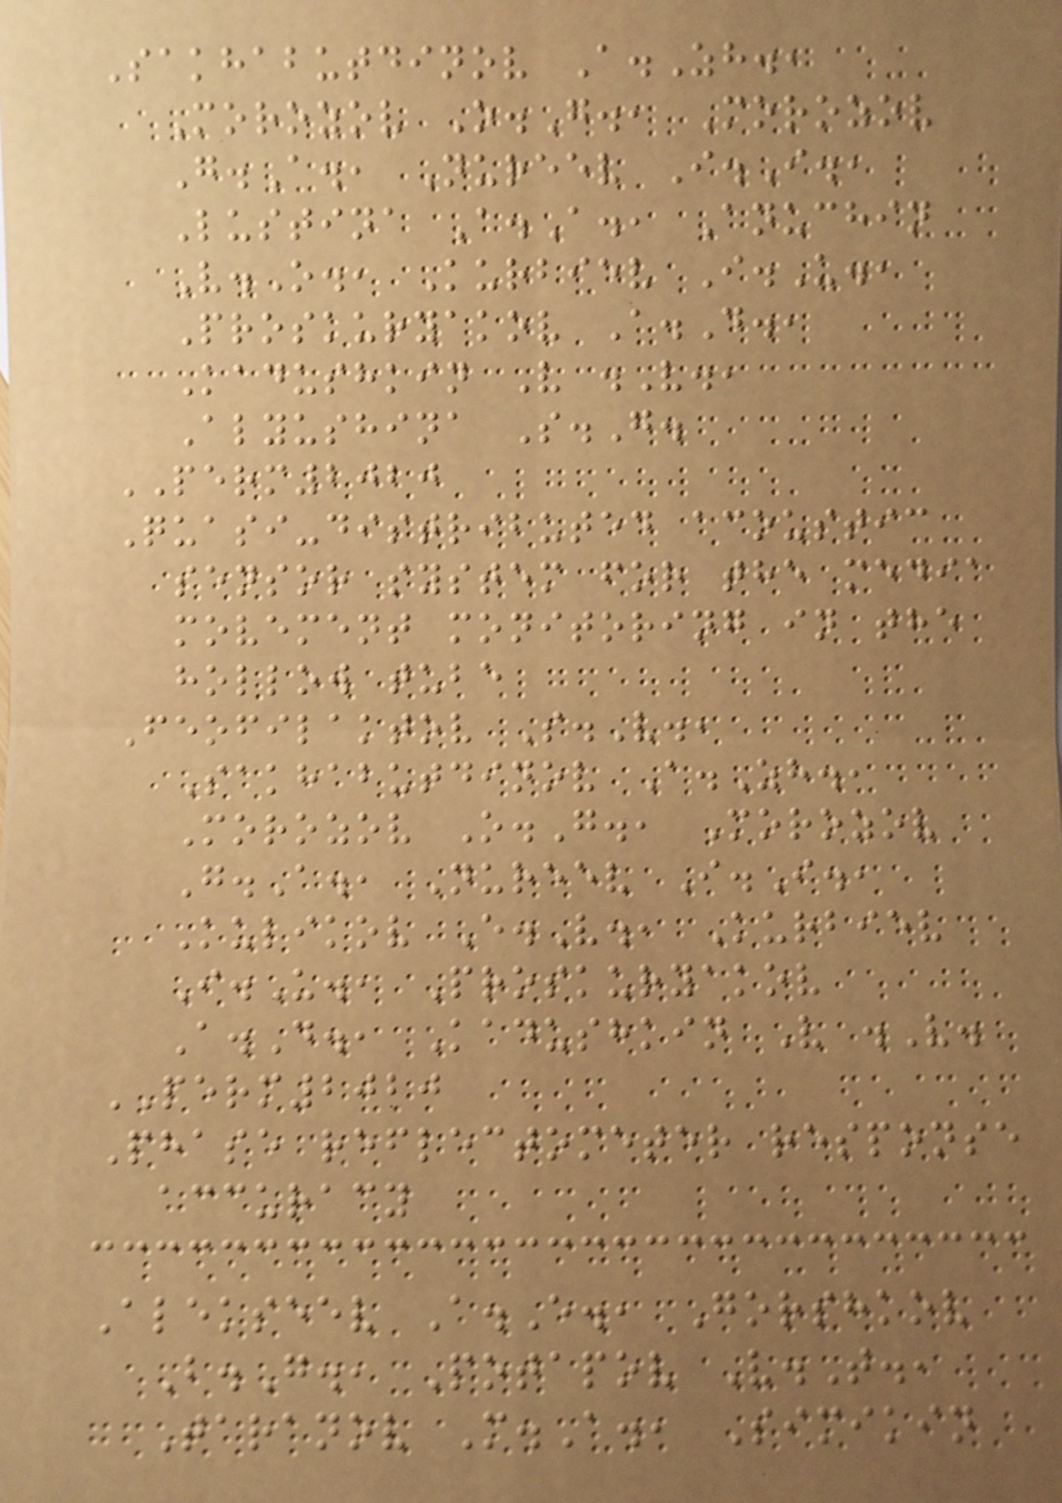Sakhabutdinov A.Zh.,
Morozov O.G., Morozov
G.A., Nureev I.I.,
Lustina A.A., Anuchin
V.O., Kurbiev I.U.,
Proskuryakov A.D.,
Kadushkin V .V.,
Alyushina S.G.
PERM2020
Quasi-distributed acoustic
sensor system for the media
movement monitoring in the
hollow tube
Feofilaktov S.V.,
Sakhabutdinov A.Zh.,
Morozov O.G., Morozov
G.A., Nureev I.I.,
Kulikov E.V., Kurbiev
I.U., Proskuryakov
A.D., Kadushkin V .V.
PERM2020
Phase reflectometer response
accuracy
Alekseev A.E., Gorshkov
B.G., Potapov V.T.,
Taranov M.A., Simikin
